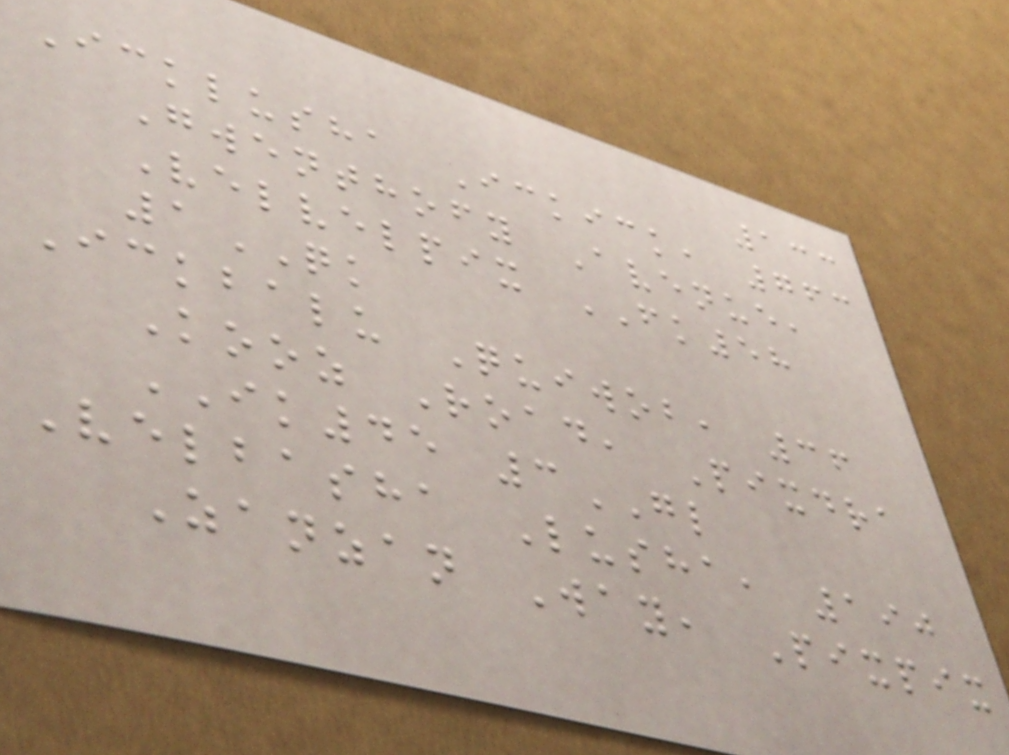133
Icklusha Ickick, 763
Gwenthofy Avenue,
Velvelpix FK58
1QK
Ickbalu Quiwob, 36
Kooz Road, Pixdra
IK45 3GL
Velbasha Lusha, 190
Zanzan Way, Pixpix
